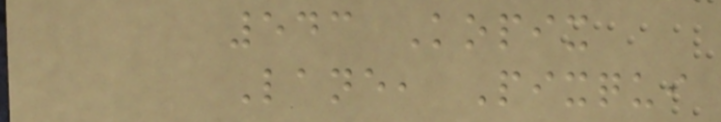543 Kopix
Lane, Pixqui
